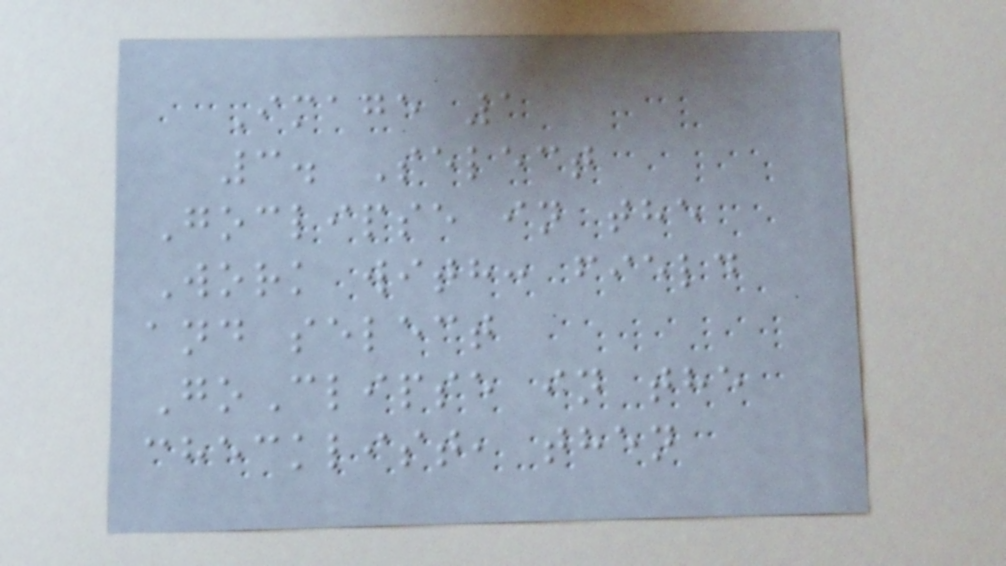Image 1
3. Select
Goclipse in the
Work with: field
and select
GoClipse in the
checklist, then
